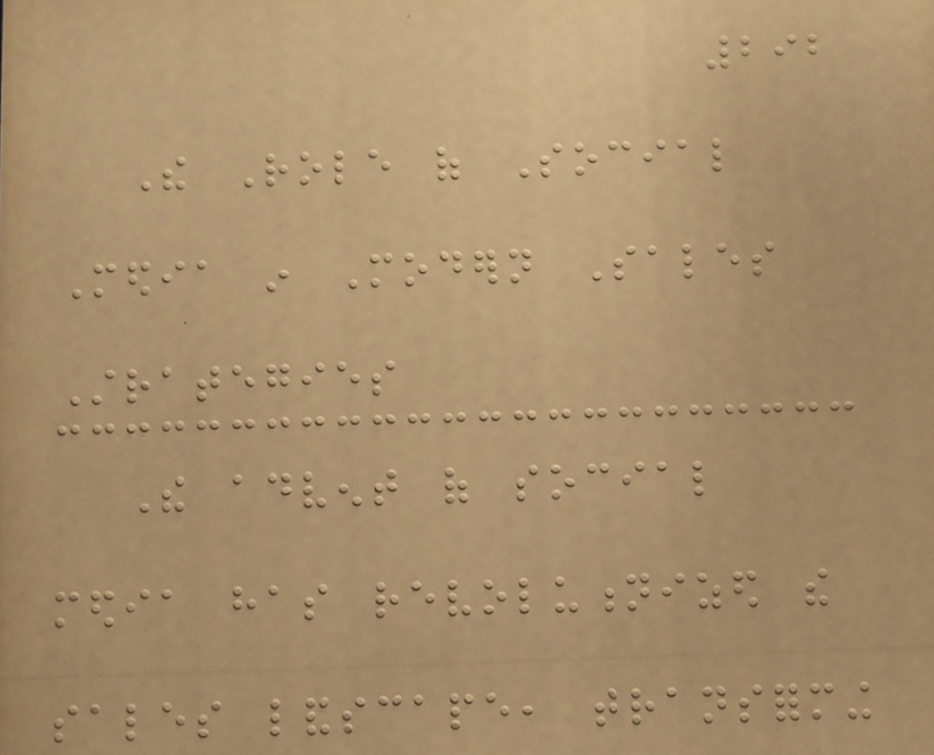292
The Role of Social
Media in Modern Sales
Strategies
The advent of social
media has revolutionized the
sales landscape, transforming
